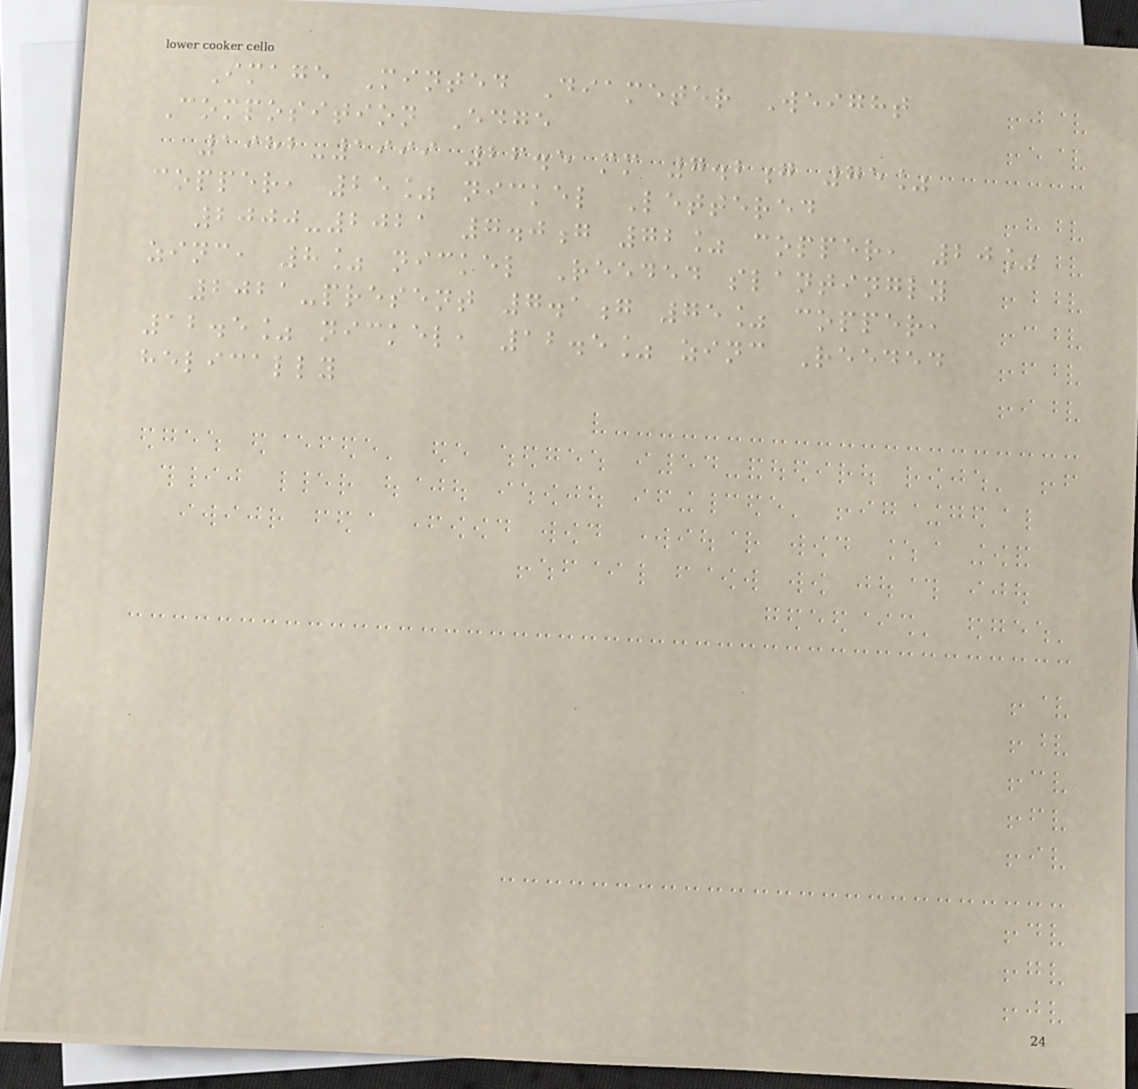Image Minted Diameter Weight
Composition Edge
1982-1999 26.5 mm 7.2g 75%
copper, 25% nickel Lettered
2000-2021 7.0g 72% copper, 20%
zinc, 8% nickel Reeded slantingly
2021-present 7.1g 75% copper,
12.5% nickel, 12.5% zinc Reeded
helically
